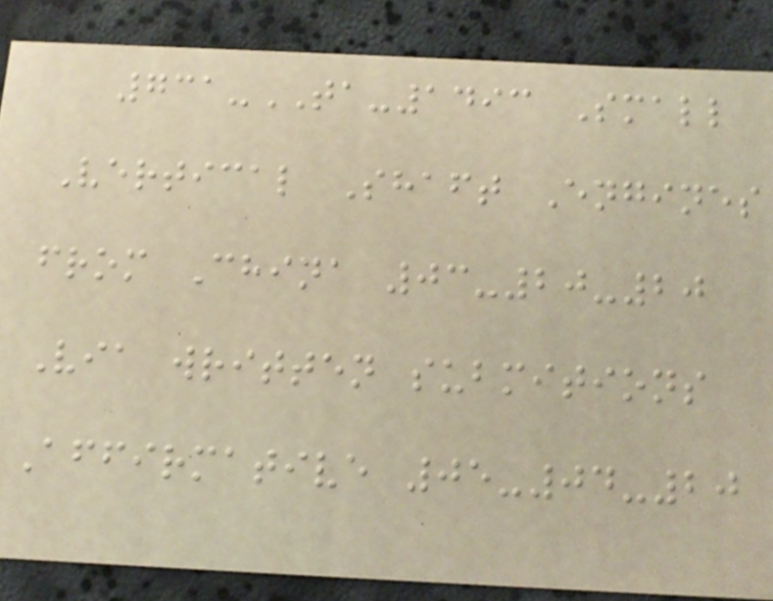731-TA-1493 Small
Vertical Shaft Engines
from China 03-20-20
Via written submitions
Affirmative 05-04-20
